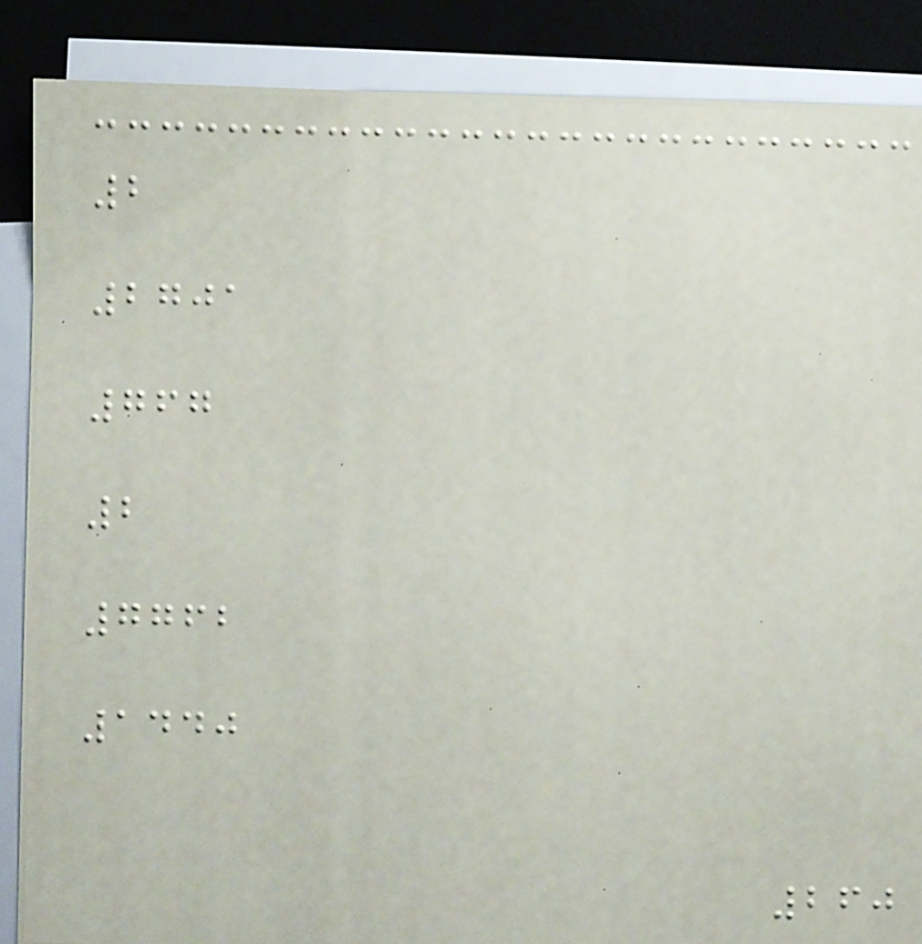2
2701
767
2
7762
1440
260
